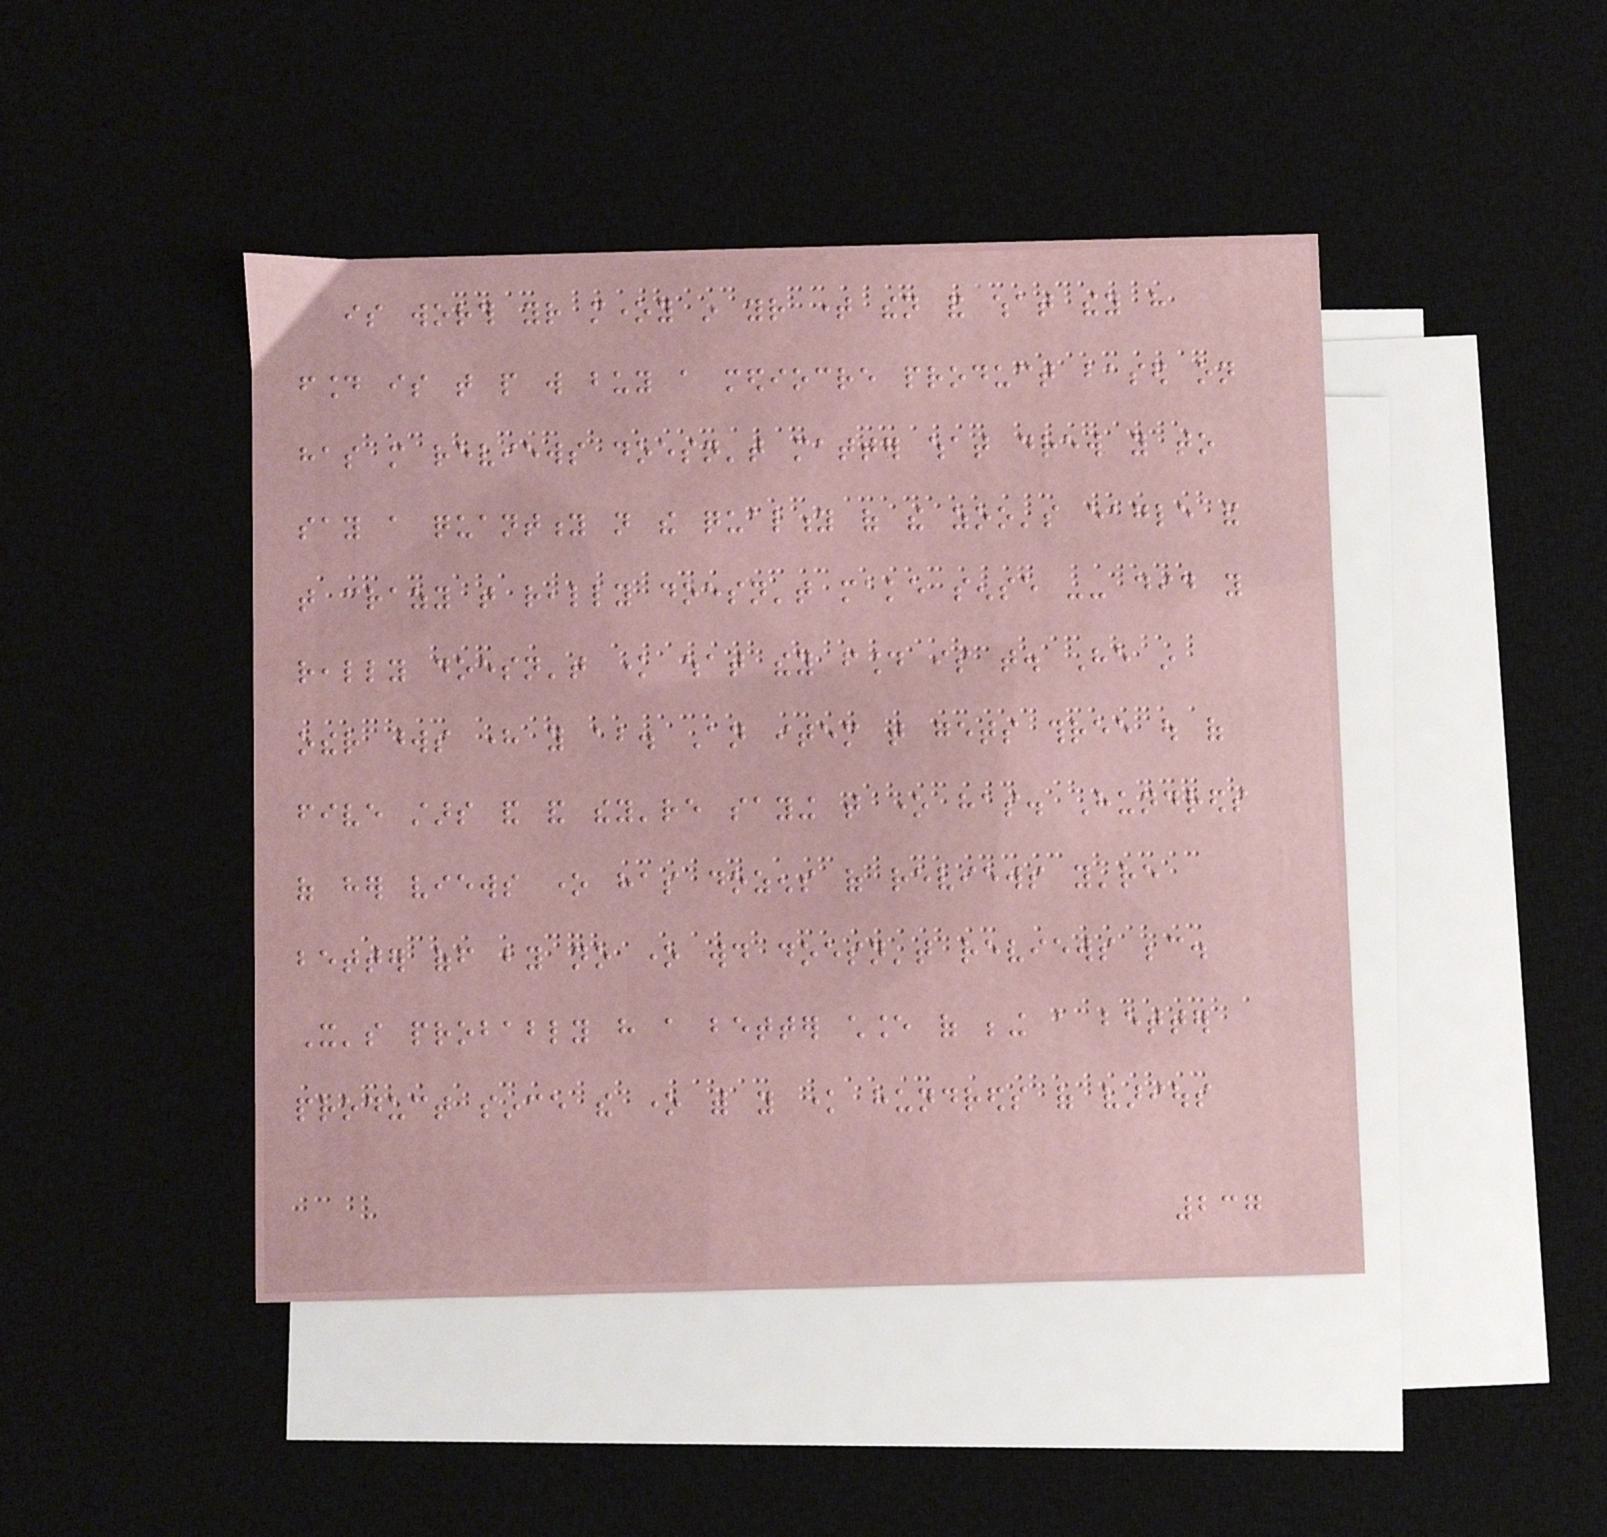is worth your money in your time then and what they have
found is that people will buy a mediocre product based on
has more reviews doesn't matter what drew you to
say a quantity not the quality of the zoo's eagle and
that crazy that really doesn't make sense -- did you
really doesn't know what they found is that. He in
other words here you about. An item that gets three out of
five stars and and they're saying that one has. Hundreds
of her views one has dozens of reviews you're
better off by no one would doesn't reviews because.
It's probably have a better chance of being a better
product since the one with you know hundreds of various
237
